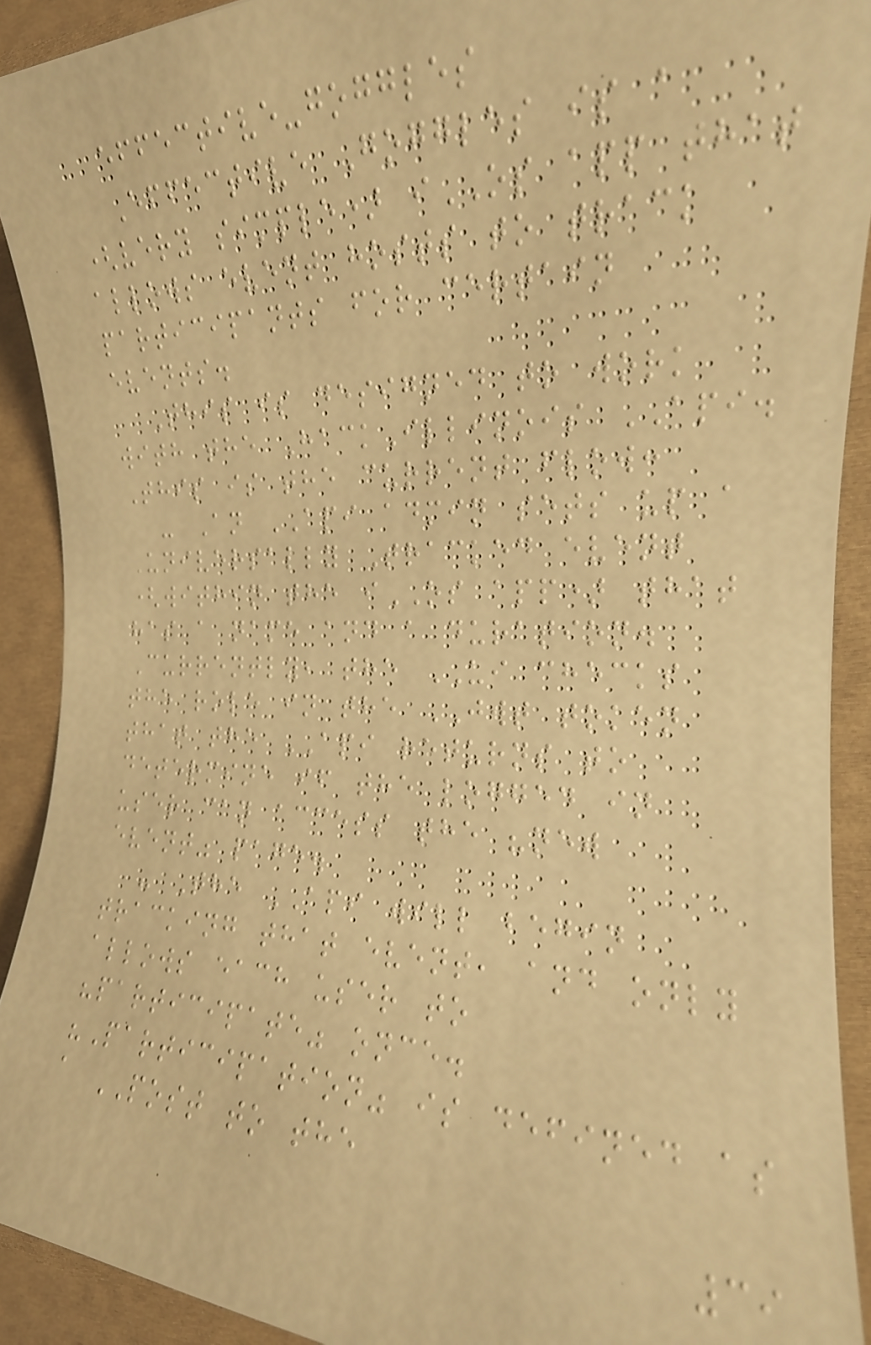effective-goggles
Effective Goggles is a
(very simple) iOS app that
allows event hosts to track
participants for certain
events.
This is designed to work
with the HackIllinois API.
This is the current flow:
- An API admin sets up a
Universally Tracked event
(within the iOS app) that
has a name and a duration.
Currently, the UI checks
the role in the JWT token
that the API returns to
determine if the logged in
user can access the "new
event" page.
- The API will begin
tracking that event, and only
allows each user to
"participate" once.
"Participation" is defined as
a POST to the
39
